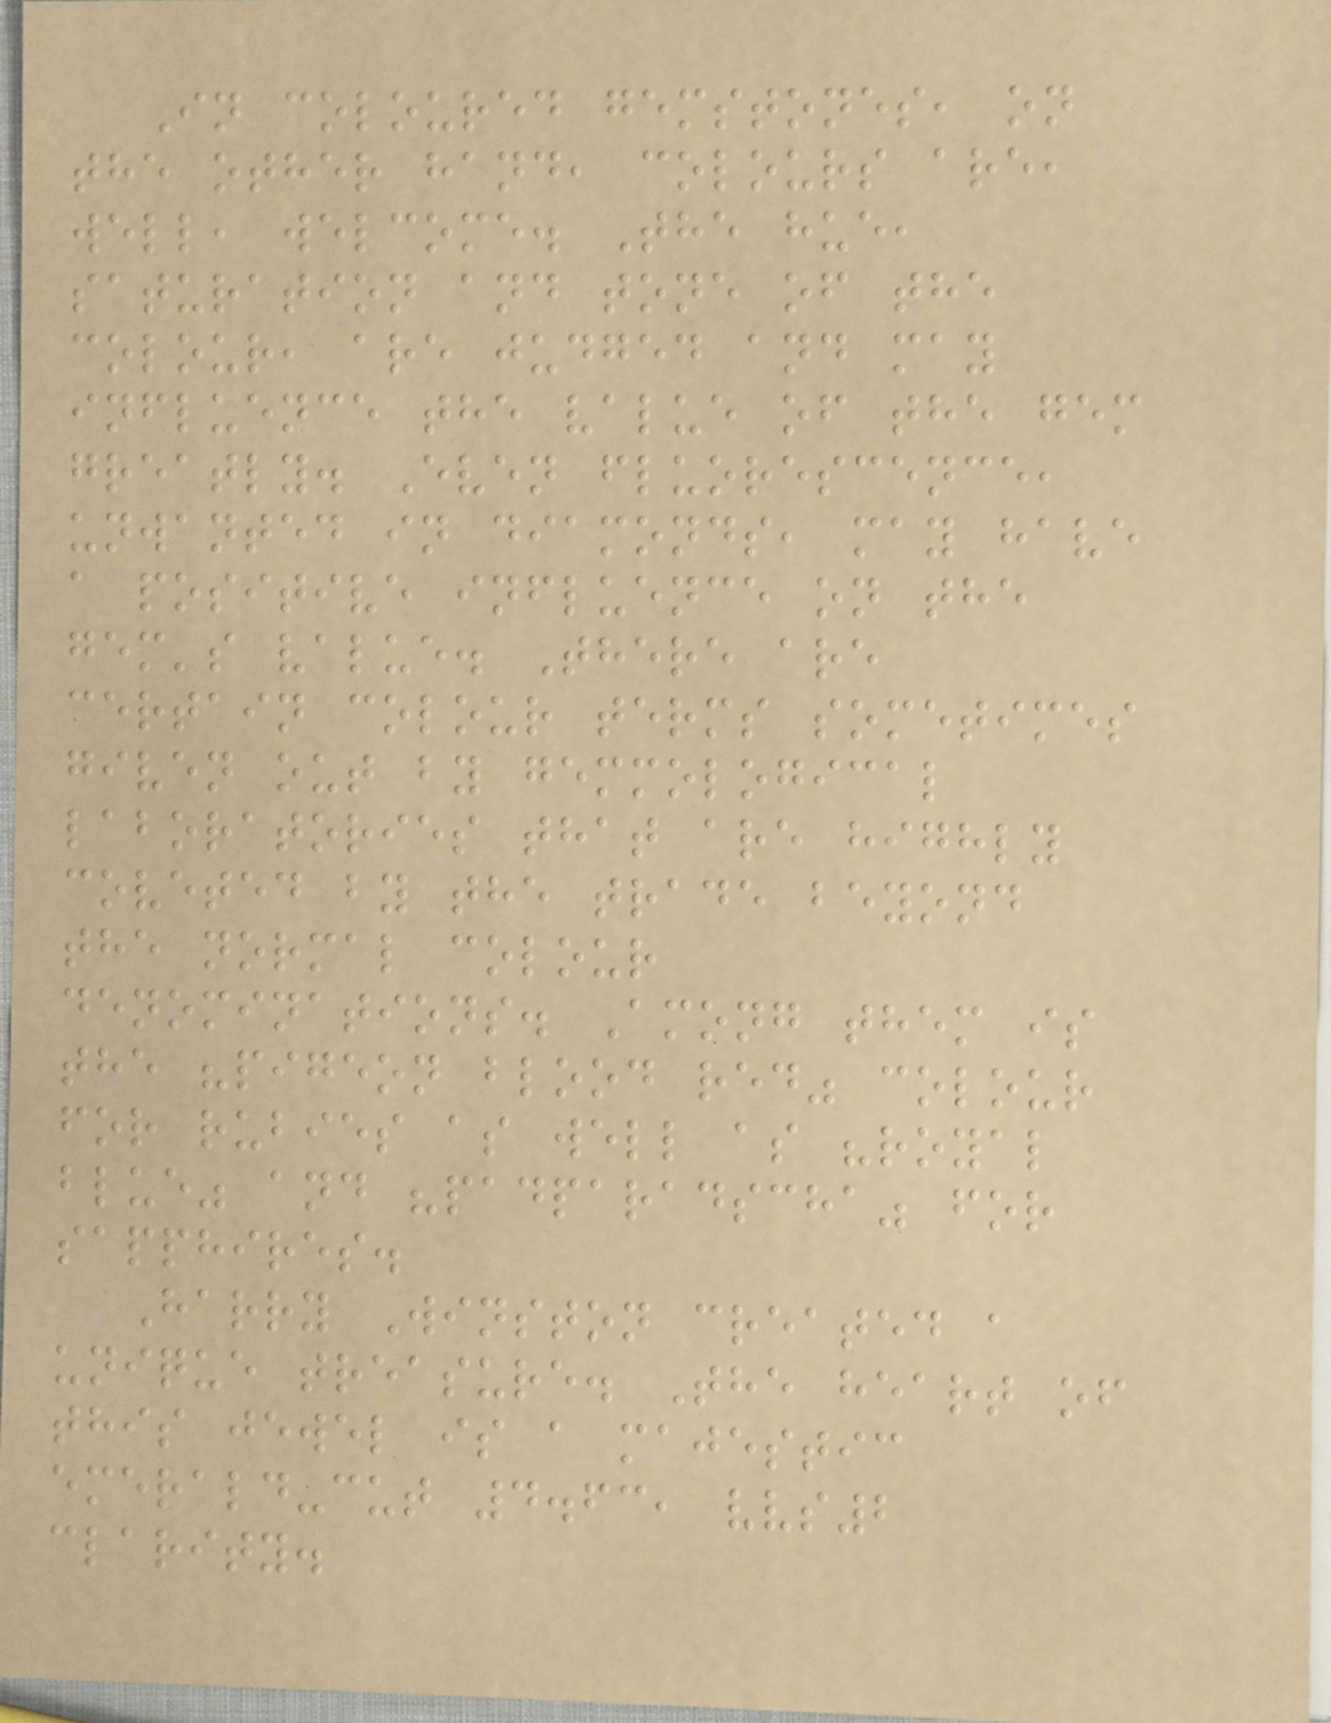In coloured gemstones, on
the other hand, colours are,
well, welcome. The hue,
saturation and tone of the
colour, are judged and may
influence the value of the gem
greatly. Even fluorescence,
unwanted in diamonds, may have
a positive influence on the
gem's value. There are
certain colour terms sometimes
given out by gemmological
laboratories that are highly
coveted by the trade beyond
the normal colour
denominations. Among them is
the "pigeon blood red" colour
for rubies as well as "royal
blue" and "padparadscha" for
sapphires.
Harry Winston created a
unique treasure. The heart of
this jewel is a majestic
emerald-cut 4.63, vvs2
clarity.
